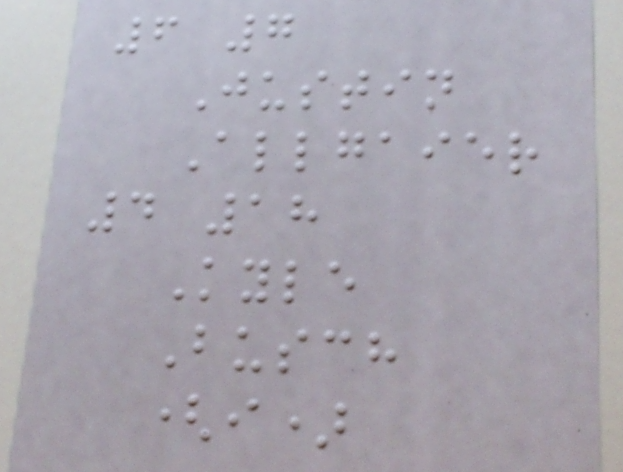6 7
Justin
Allgaier
4 18
Kyle
Busch
(i)
